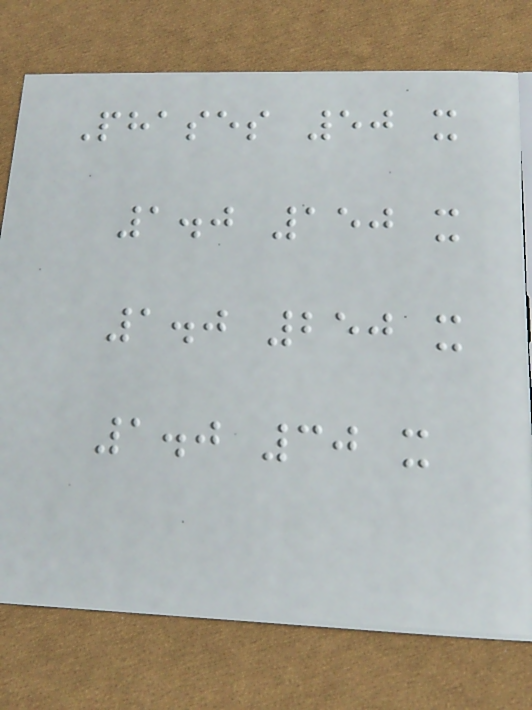Phases 50 x
1.0 150 x
1.0 250 x
1.0 30 x
